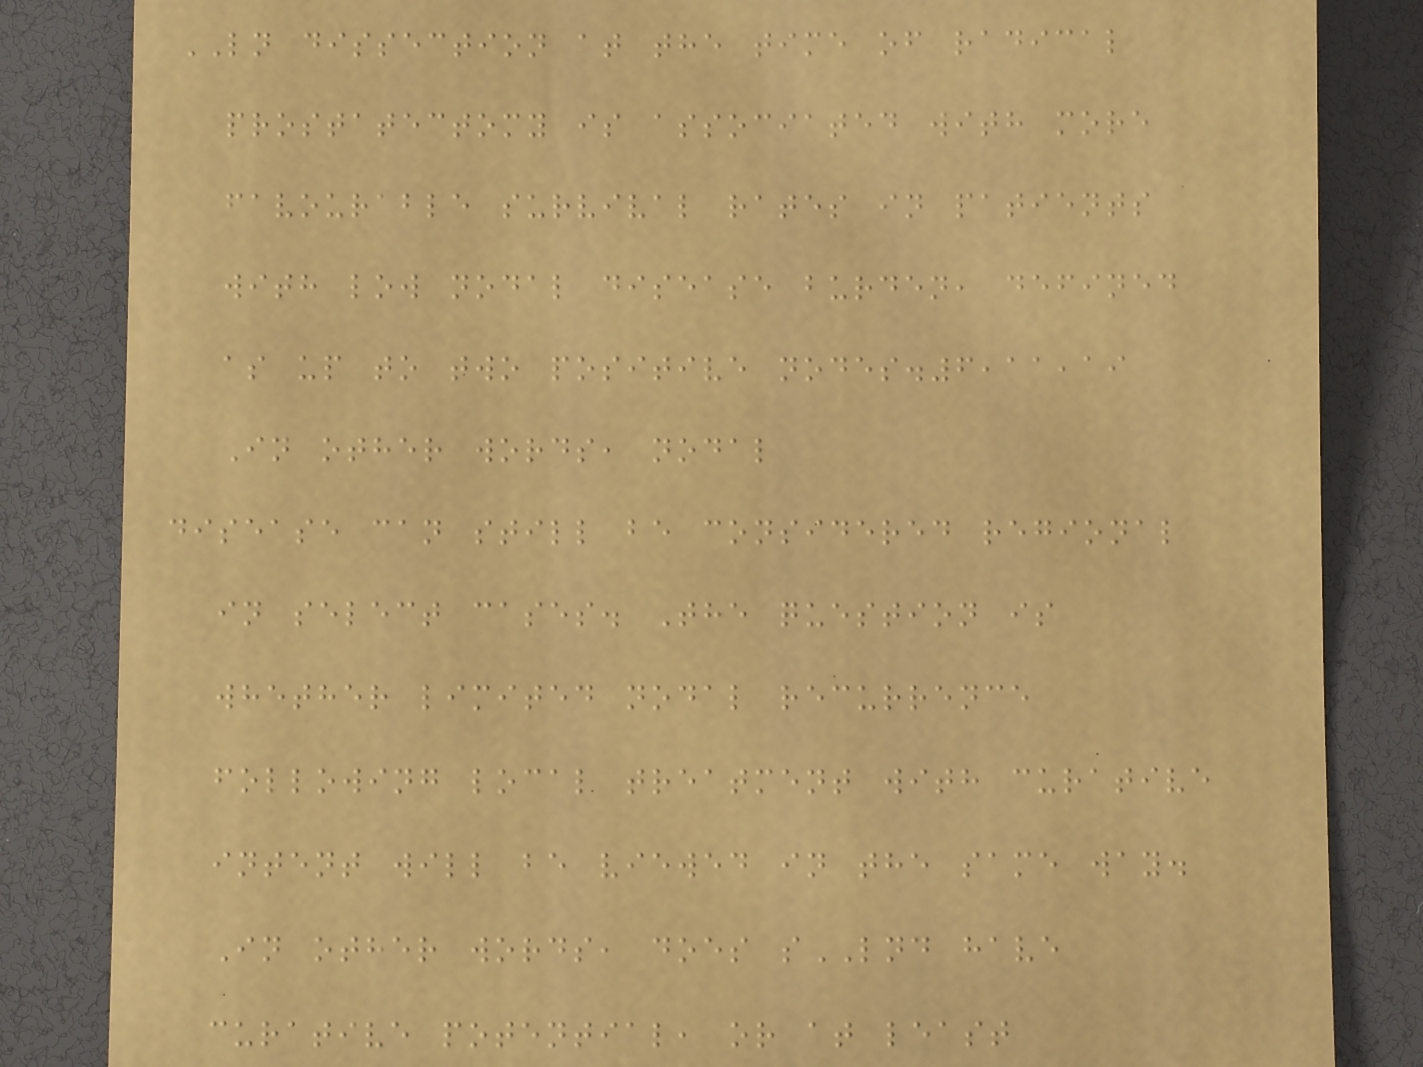LN dissection at the time of radical
prostatectomy is associated with more
favourable survival rates in patients
with low nodal disease burden, defined
as up to two positive nodes.6,11,19
In other words, nodal
disease can still be considered regional
in select cases. The question is
whether limited nodal recurrence
following local treatment with curative
intent will be viewed in the same way.
In other words, does sLND have
curative potential, or at least
